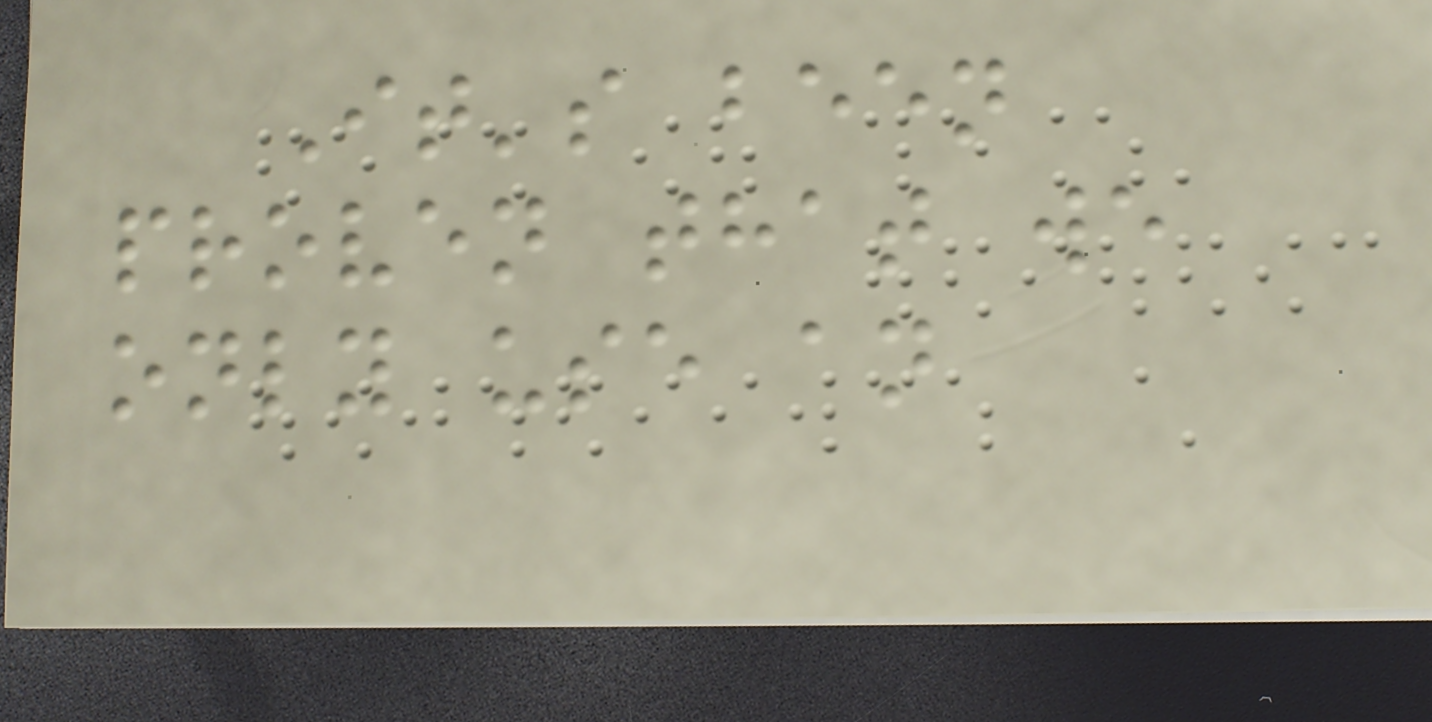It's been
proven that we
only use an
